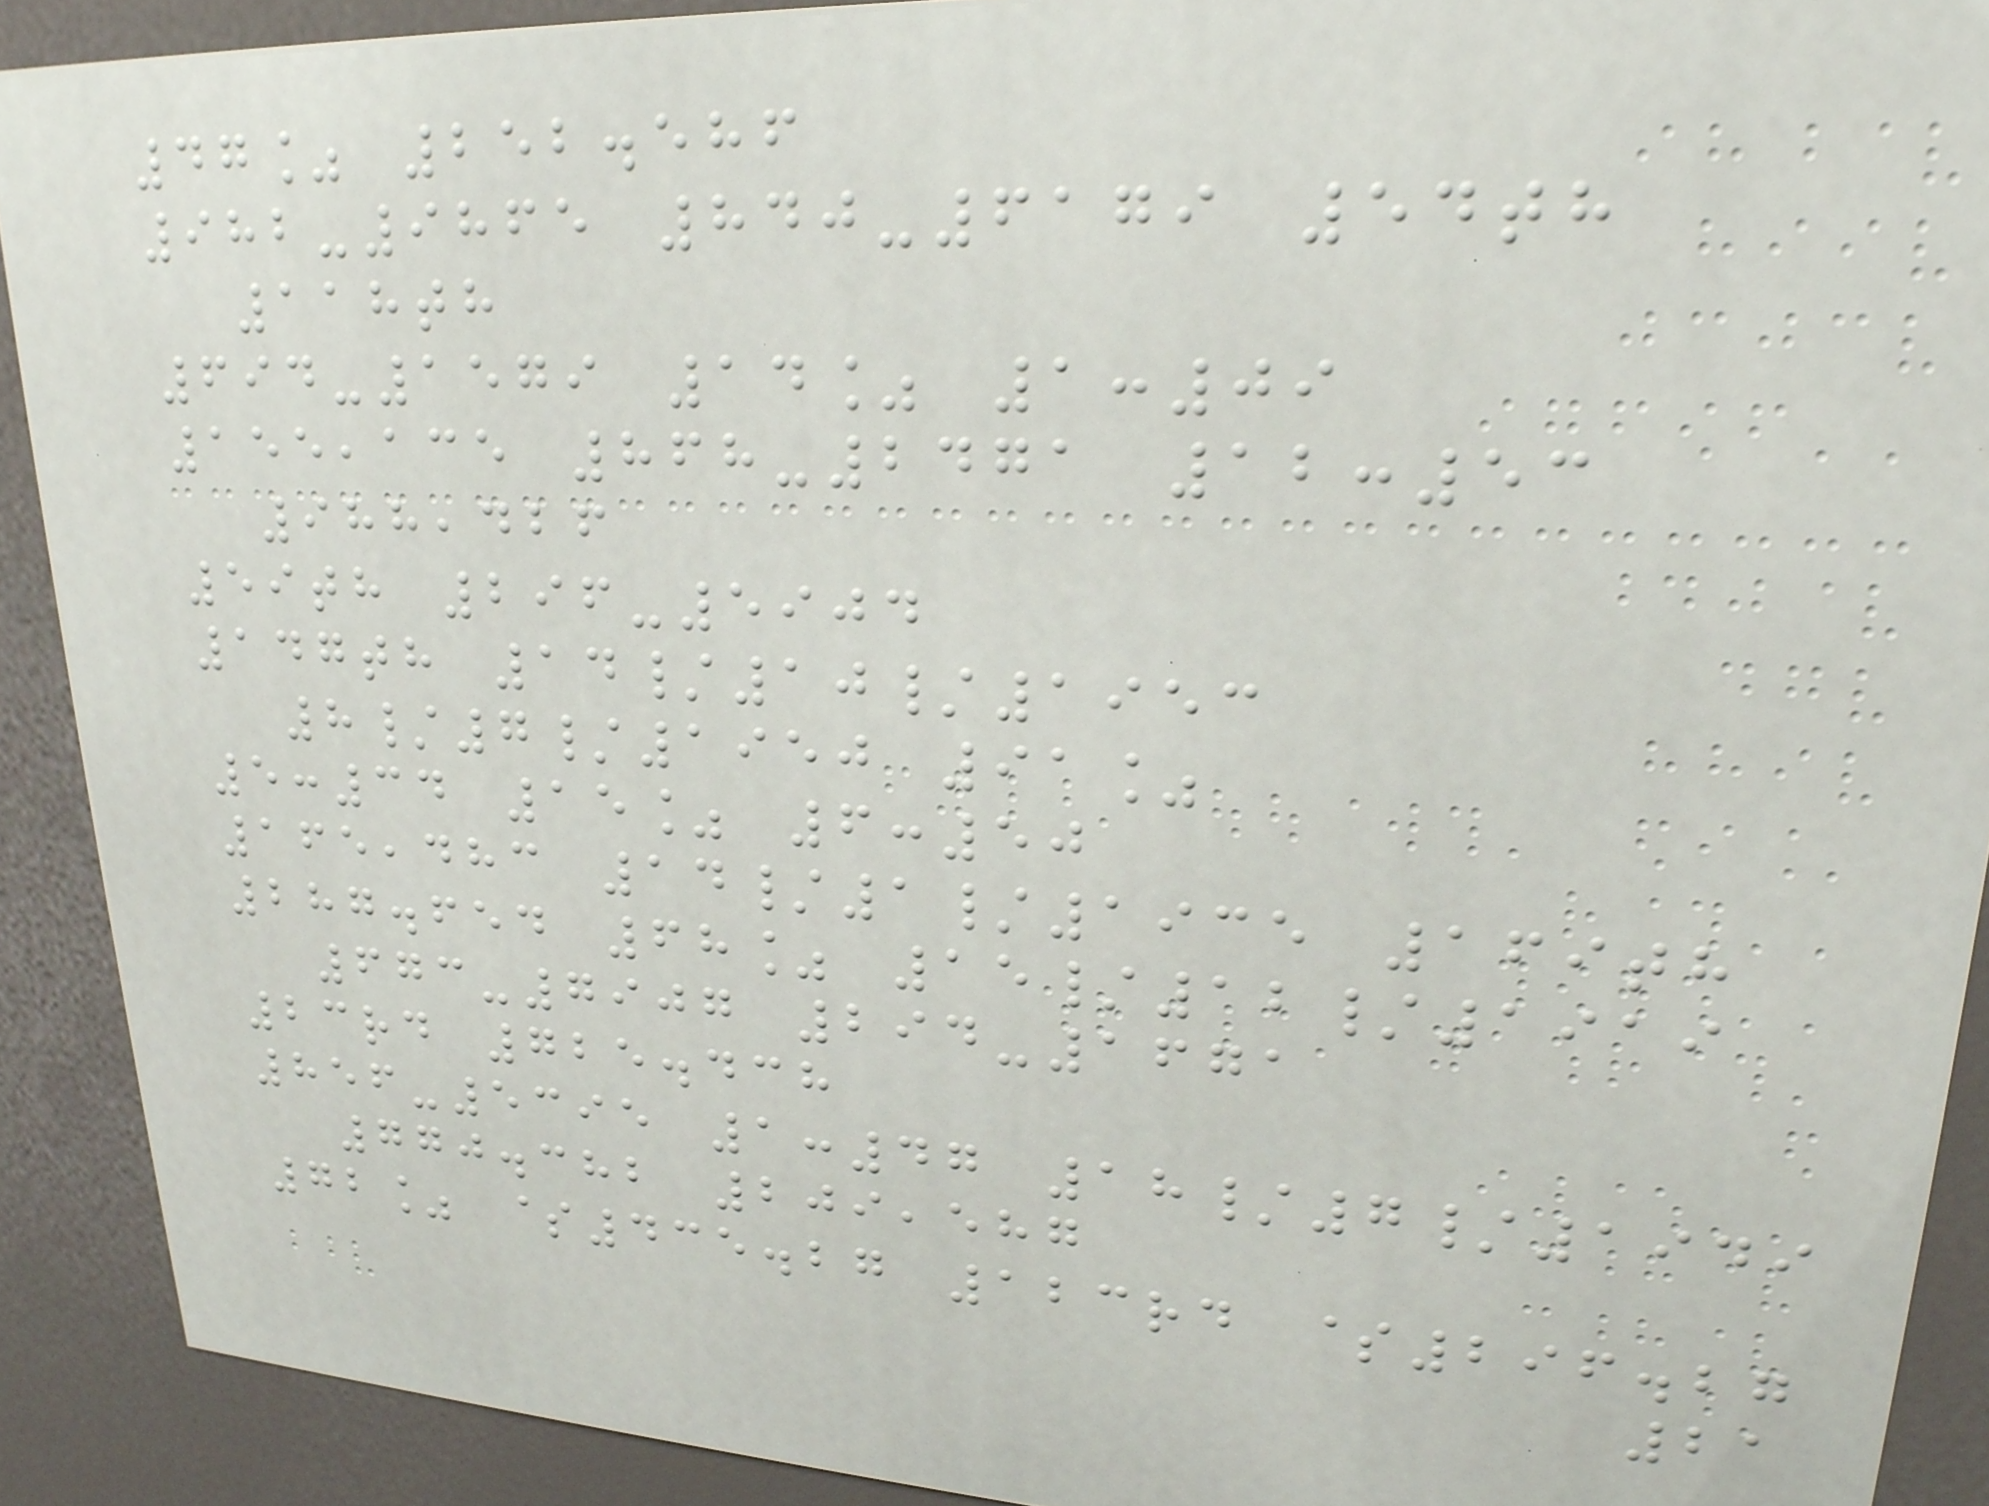47% 252.586
982-9865 840-6179 54th
118th
694-1579 14% 1:09
155,135 868-2471 12:53
988,426
59th 296-5904
147th 14/10/1953
8/7/1950 91%
5:34 15% 6:50
165,483 14/1/1935 169th
287.654 68% 15/12/1919
673-7907 294-1671
23rd 725.438
856-5395 1:47 18/7/1949
770.382 209,587
72% $435.27 123rd $296.27
21
